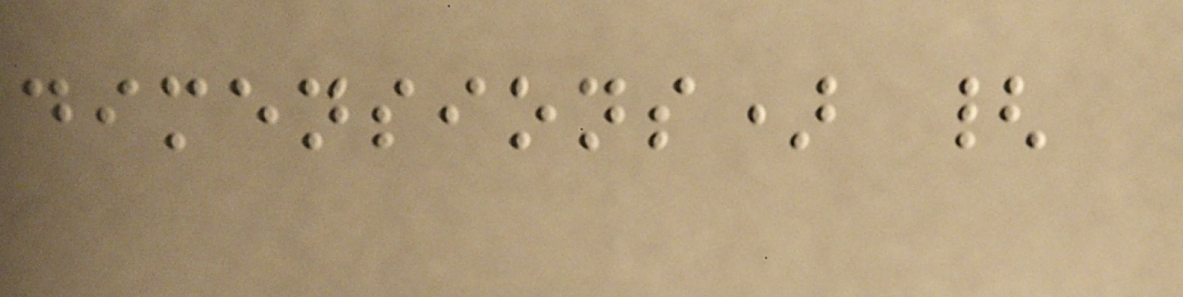dimensions) {
